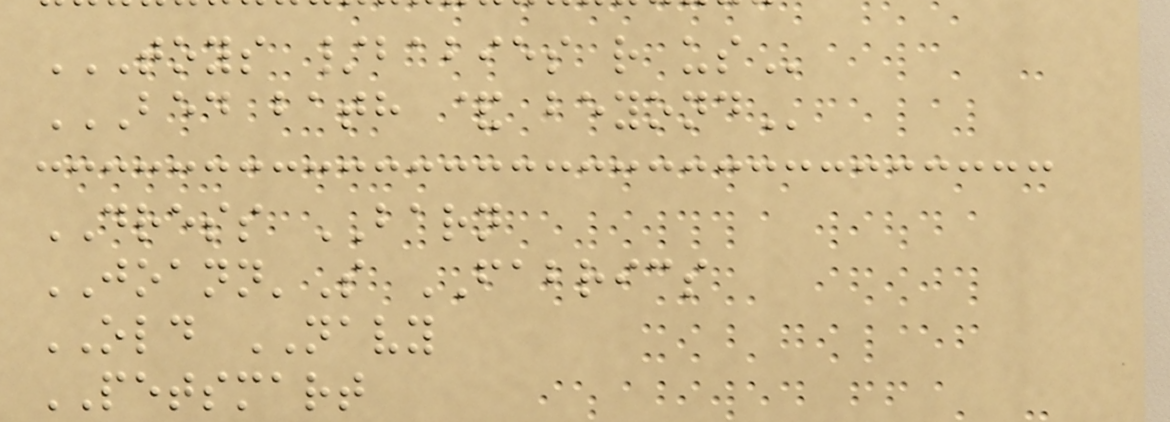TOYS /BABIES R US
BED BATH & BEYOND
DRESS BARN
JOANN'S FABRICS
OLD NAVY
PETSMART
